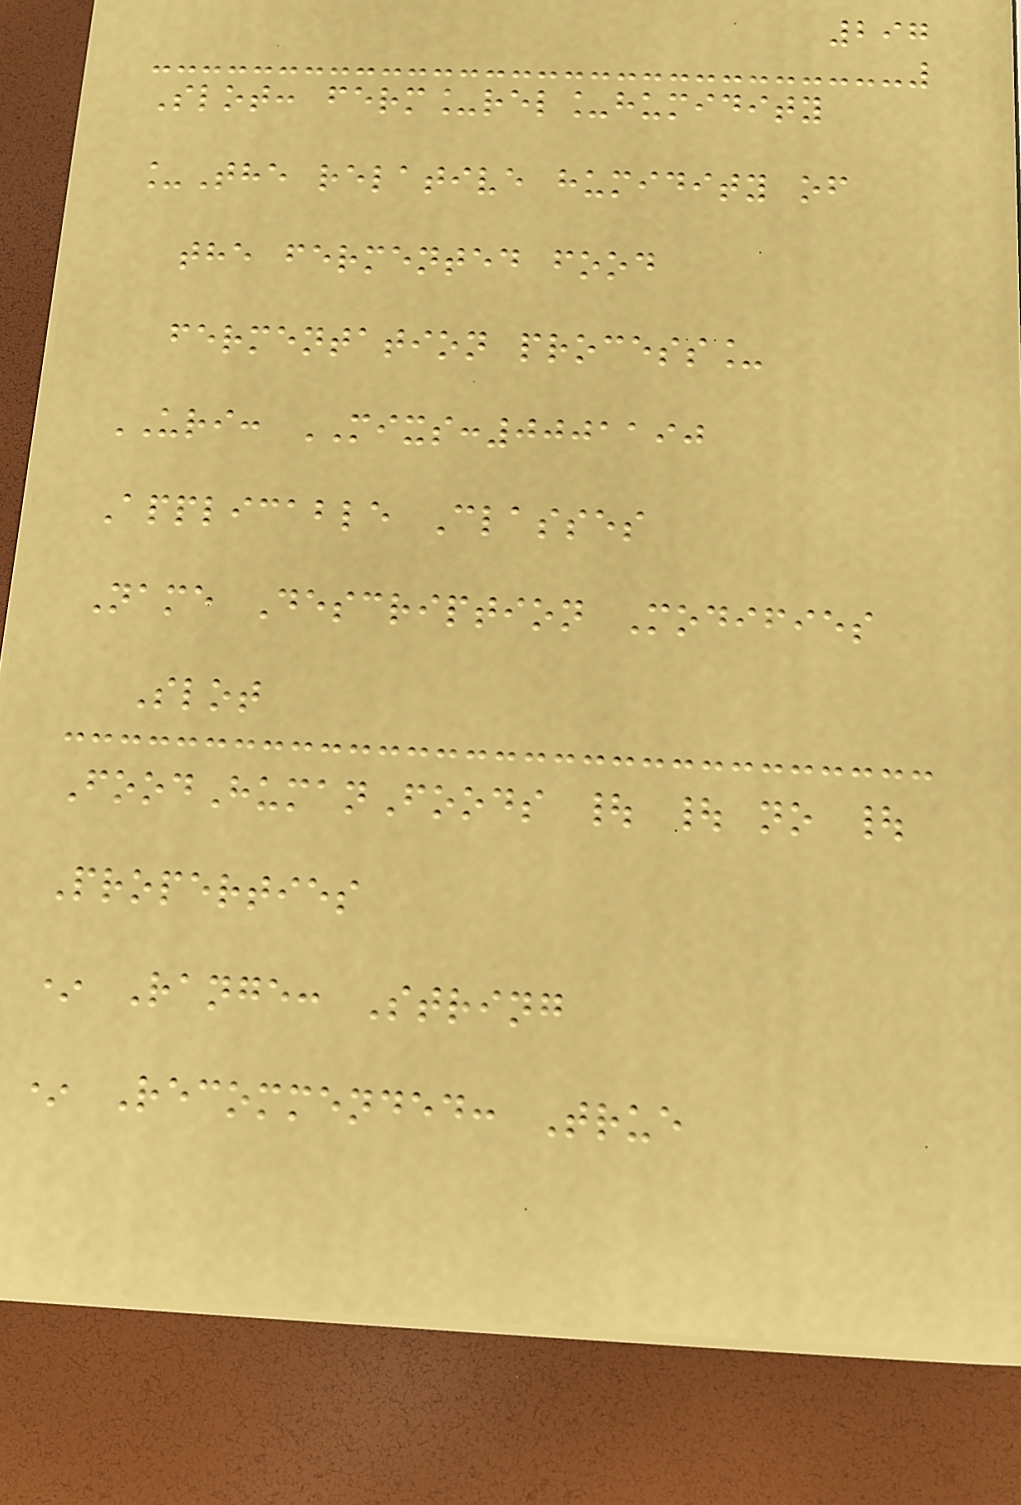297
Slot: ferm_rel_humidity
_The relative humidity of
the fermented food
fermentation process_
URI: MIXS:0001190
Applicable Classes
Name Description Modifies
Slot
FoodHumanFoods | | no |
Properties
* Range: String
* Recommended: True
